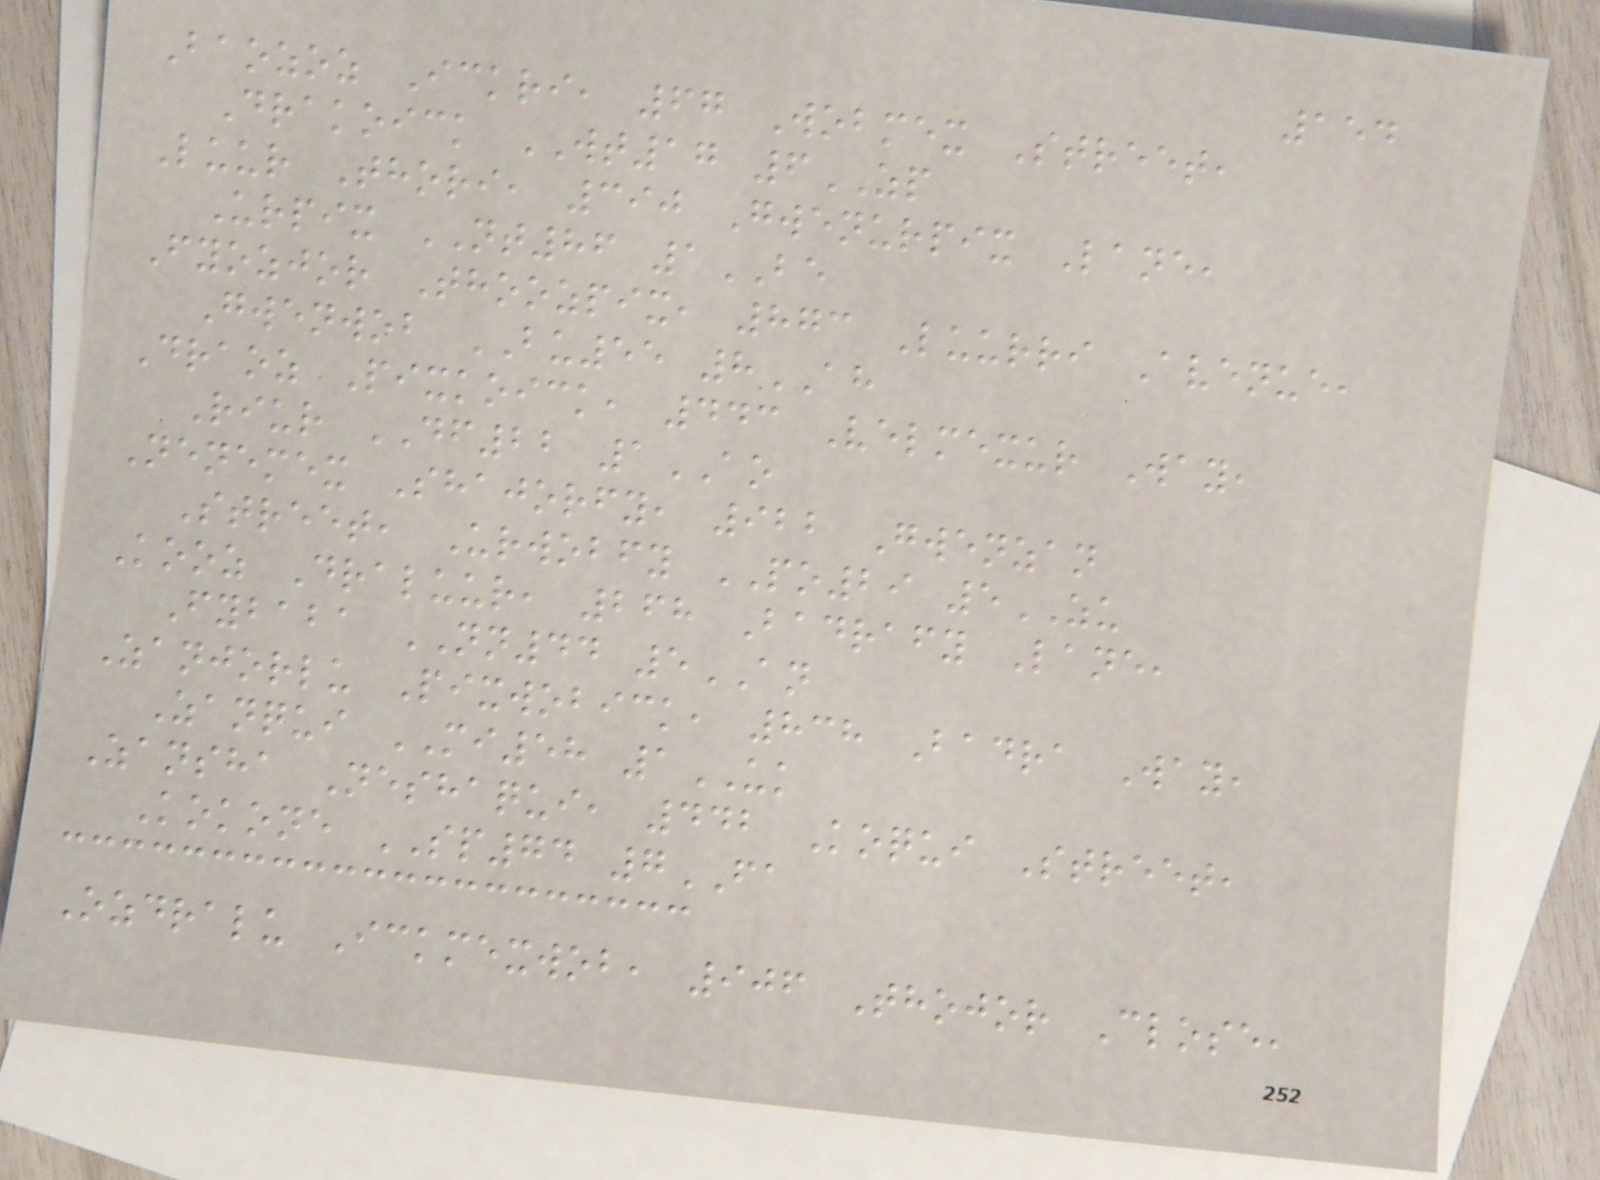154
Baozoz Ickri, 67 Wobmex Street,
Drakoick WT17 6ZP
Luur Thori, 390 Gwenurpix Lane,
Urpix NT86 1BE
Fyozjor Thoozpix, 873 Luurri Avenue,
Gwenwob BU55 8AH
Draoz Pixkoick, 443 Velmexur Way,
Riur DF22 1AO
Nenemex Shajorfy, 922 Gwenzan
Street, Urwobfy PO29 5ZU
Kooz Draluur, 268 Badrafy Lane,
Fybaba NN44 5AN
Zanjorlu Pixwobick, 838 Badra Way,
Zanqui MI58 1UK
Zansha Neshaqui, 442 Koqui Street,
Kokone SP74 7FA
Ozdralu Ickmexwob, 906 Thojor Close,
